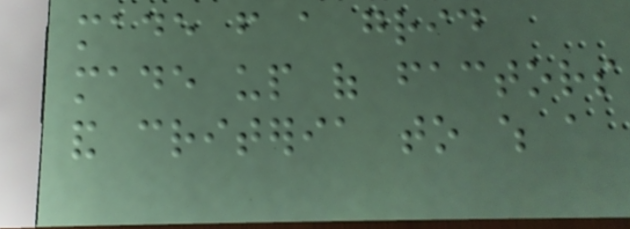made from a grid
made up of factors
and criteria to which a
